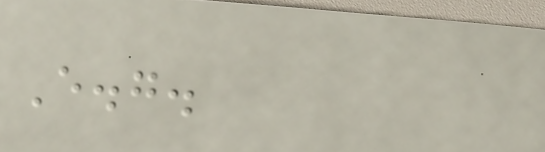E.g.
